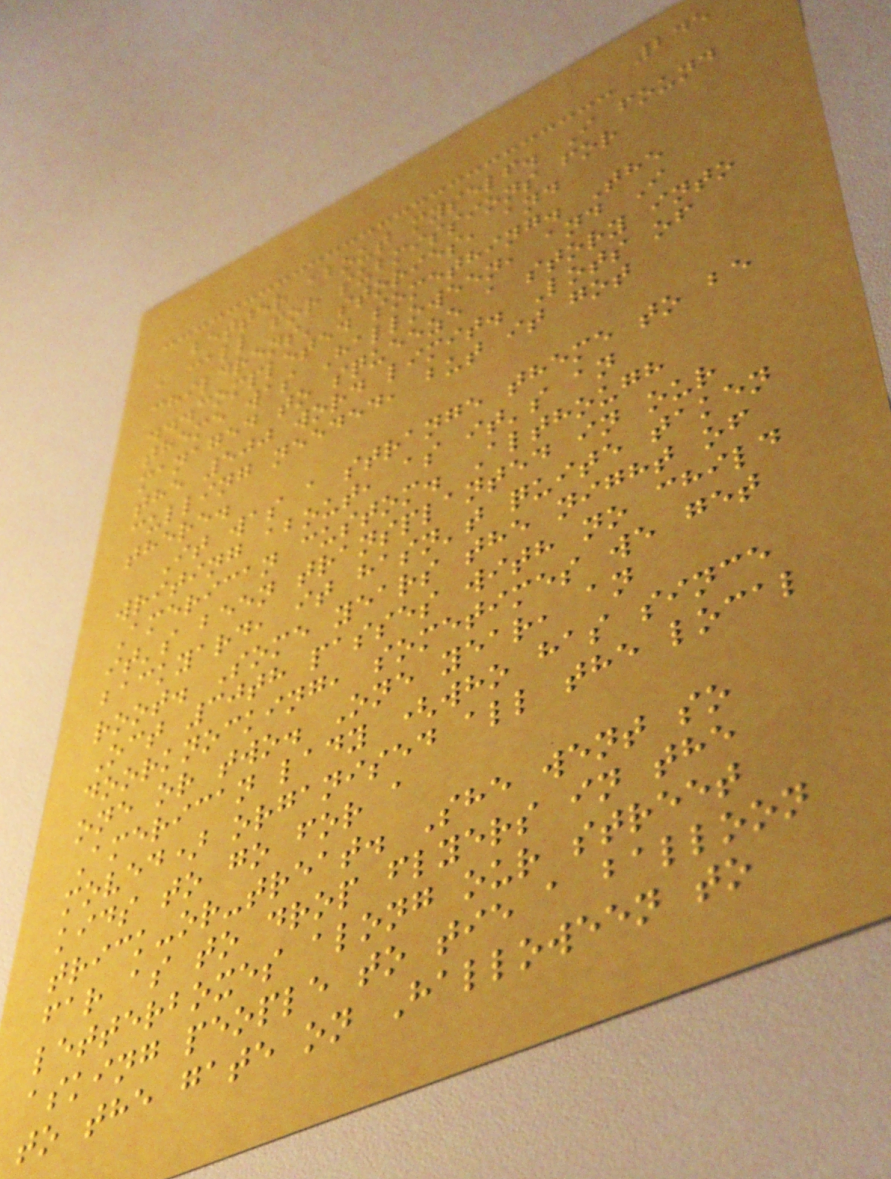245
better about myself. I found
a call for submissions for
childrens' stories, and
...completed something. The
theme was Halloween, and I
managed to squeeze a story into
the 500 word limit. Lots of
culling needed, but it got
there.
It was a strange theme to be
writing about, as it's an
American custom. Although
it's been transplanted in our
backyard, it hasn't quite taken
root. Some years the night of
Oct 30th passes with no child
doorknocking, sometimes we get
one or two. One year, an
American lady (who has since
moved) organised all the local
kids to go for a
trick-or-treat. She went so
far as to drop flyers in the
letterboxes along our street
asking people to tie a balloon
to the gate on Halloween to
